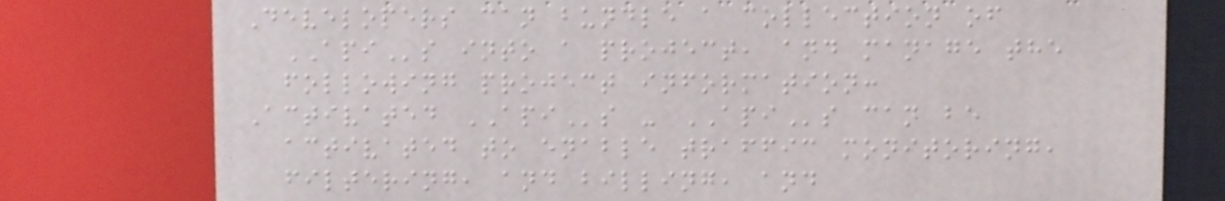Developers can bundle a collection of
APIs into a project, and manage the
following project information:
Activated APIs - APIs can be
activated to enable traffic monitoring,
filtering, and billing, and
